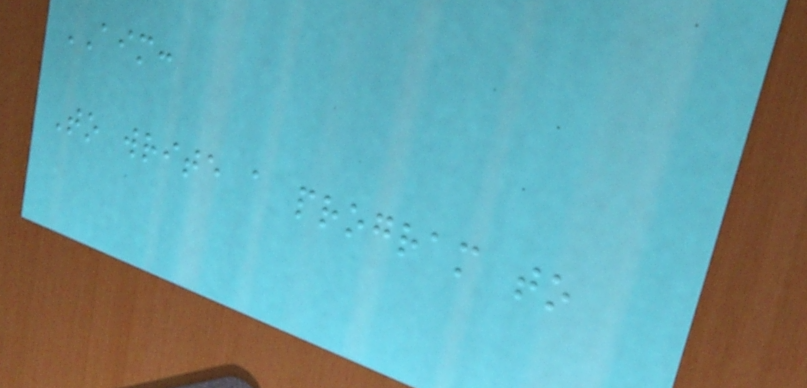AIM:
To write a program to
